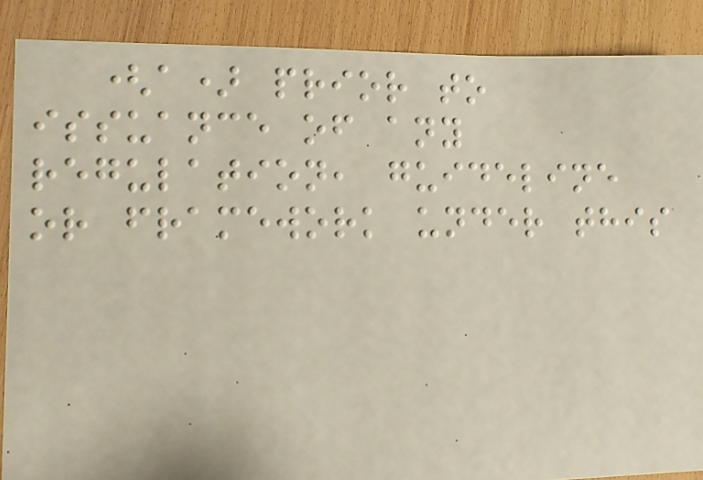(a) prior to
issuance of any
regulation, guideline
or framework under this
